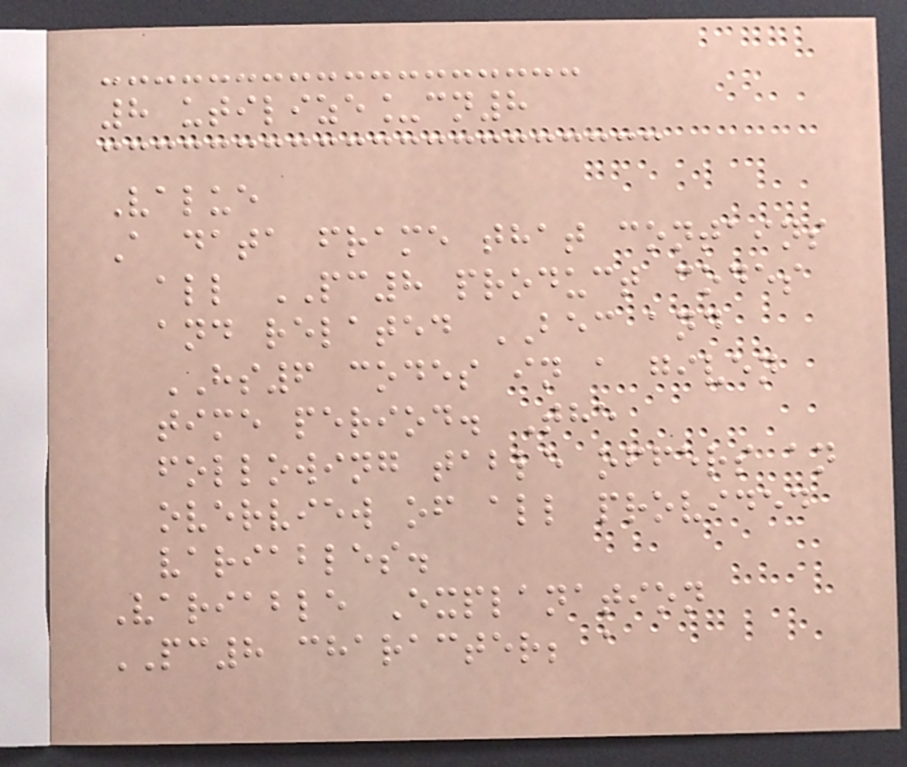8 utilize_cn8
Value
A data frame that contains
all PC8 product codes
and related BEC and
HS6 codes in a given
time period. The
following table offers an
overview of all provided
variables.
Variable Explanation
PC8 character; a
